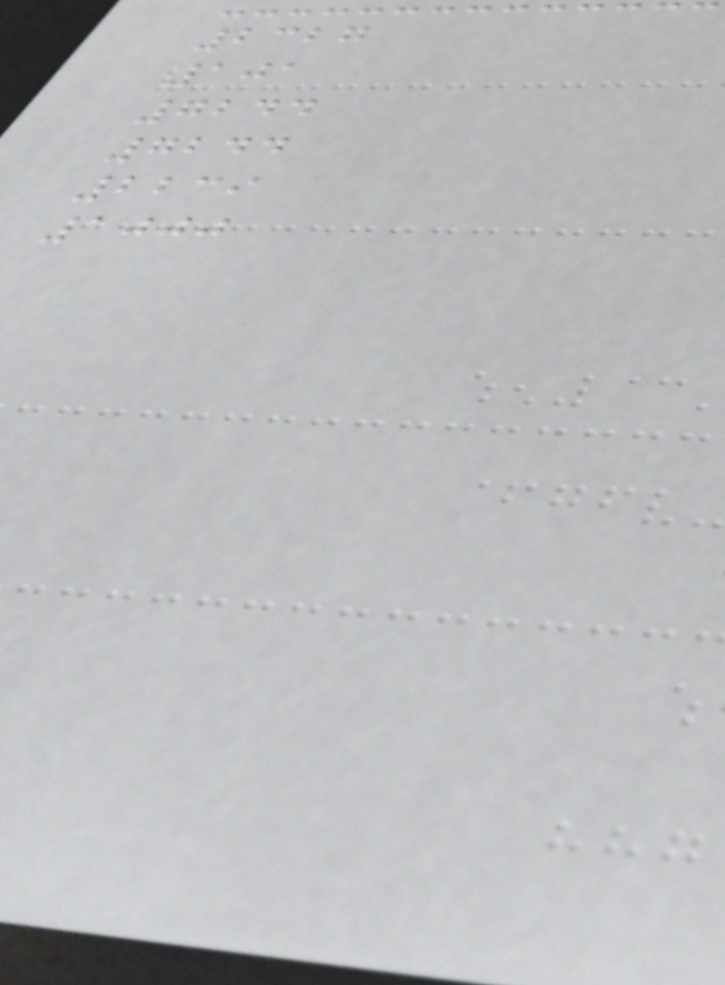2327
101
7244
7244
2239
1000
